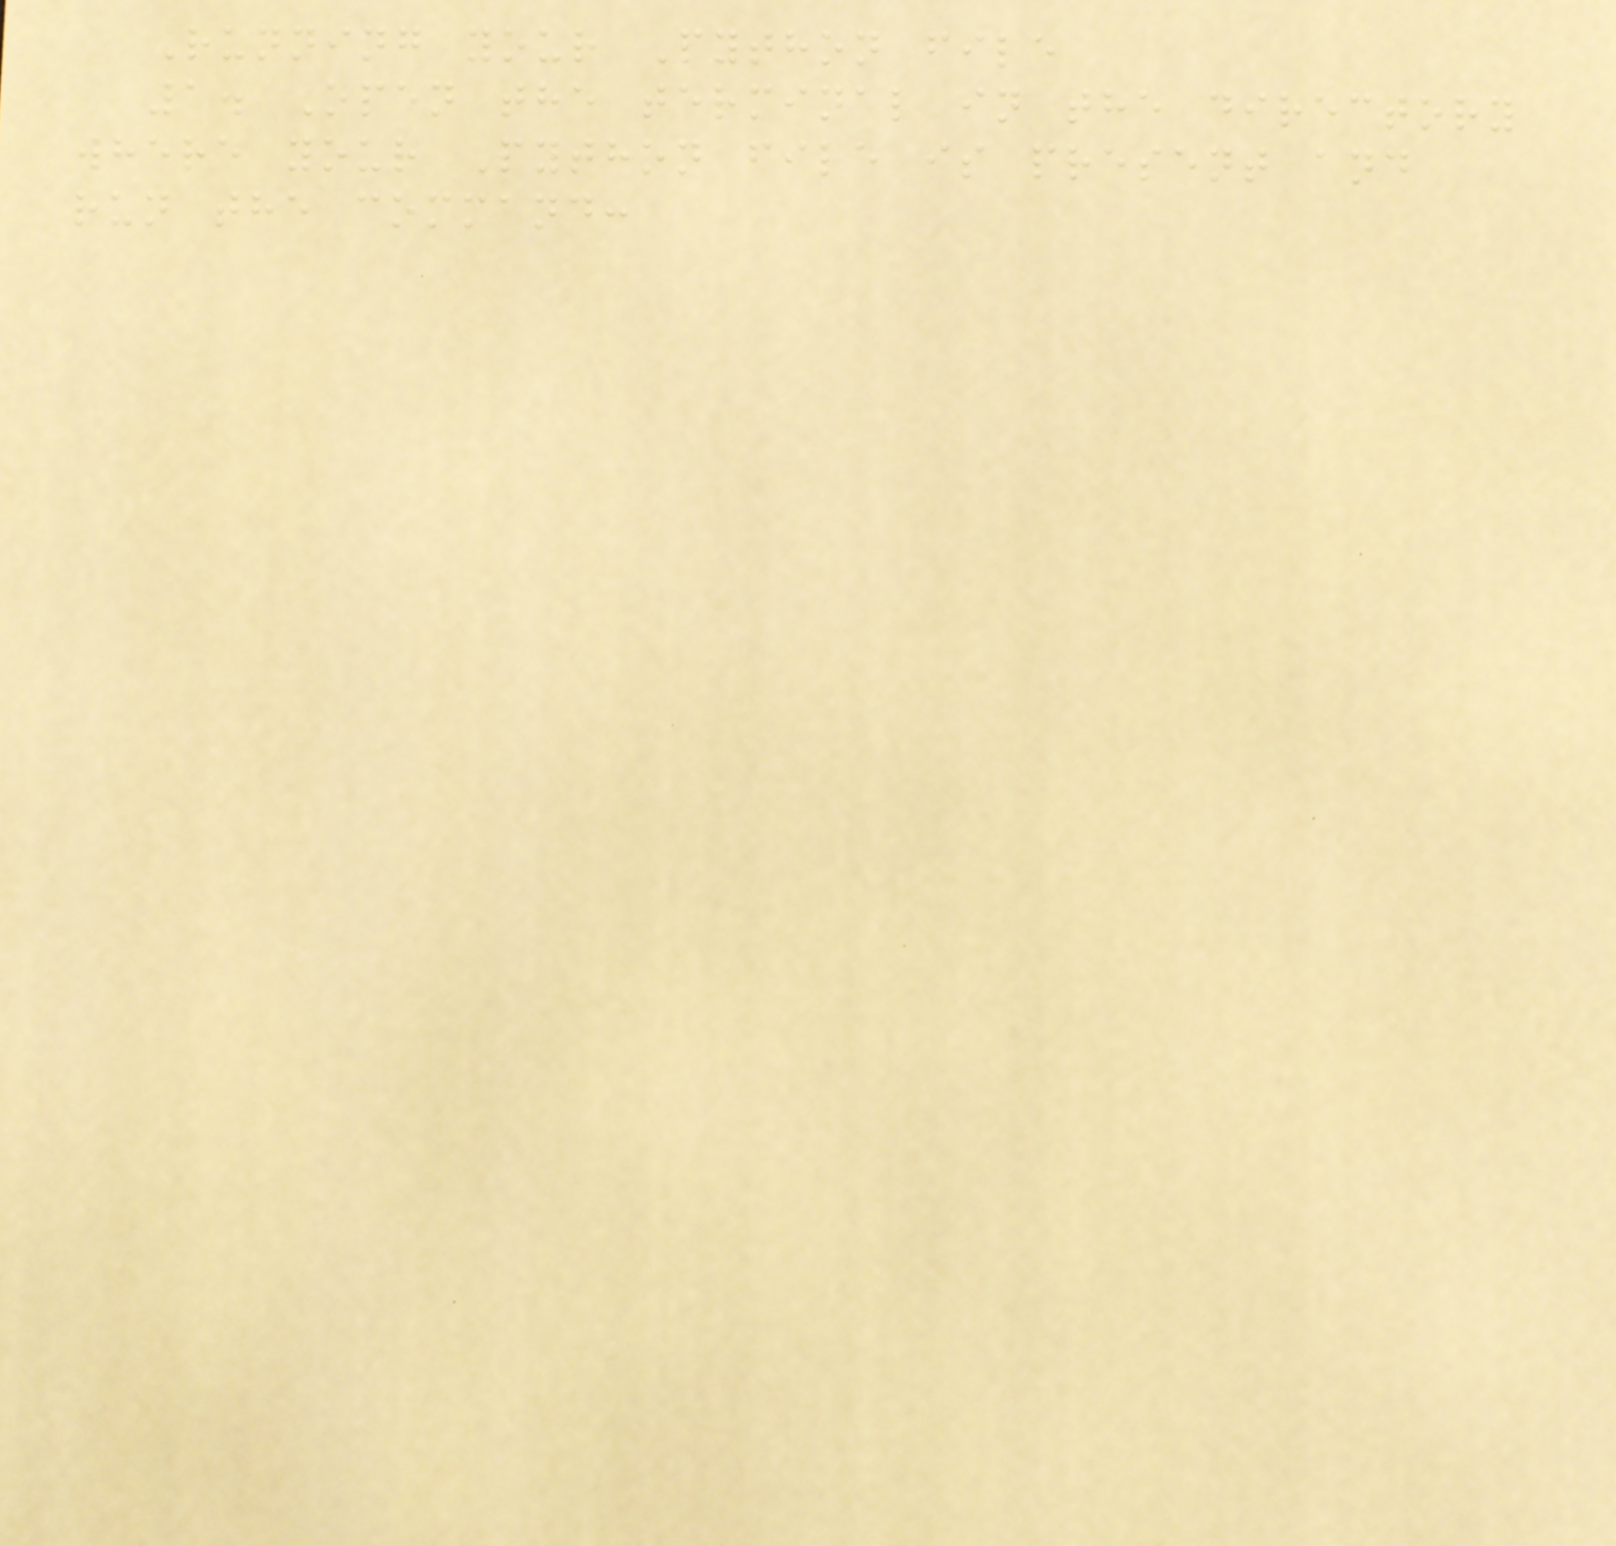Running your Python file
1. Open the terminal in the directory
where your Python file is present and
run the command:
